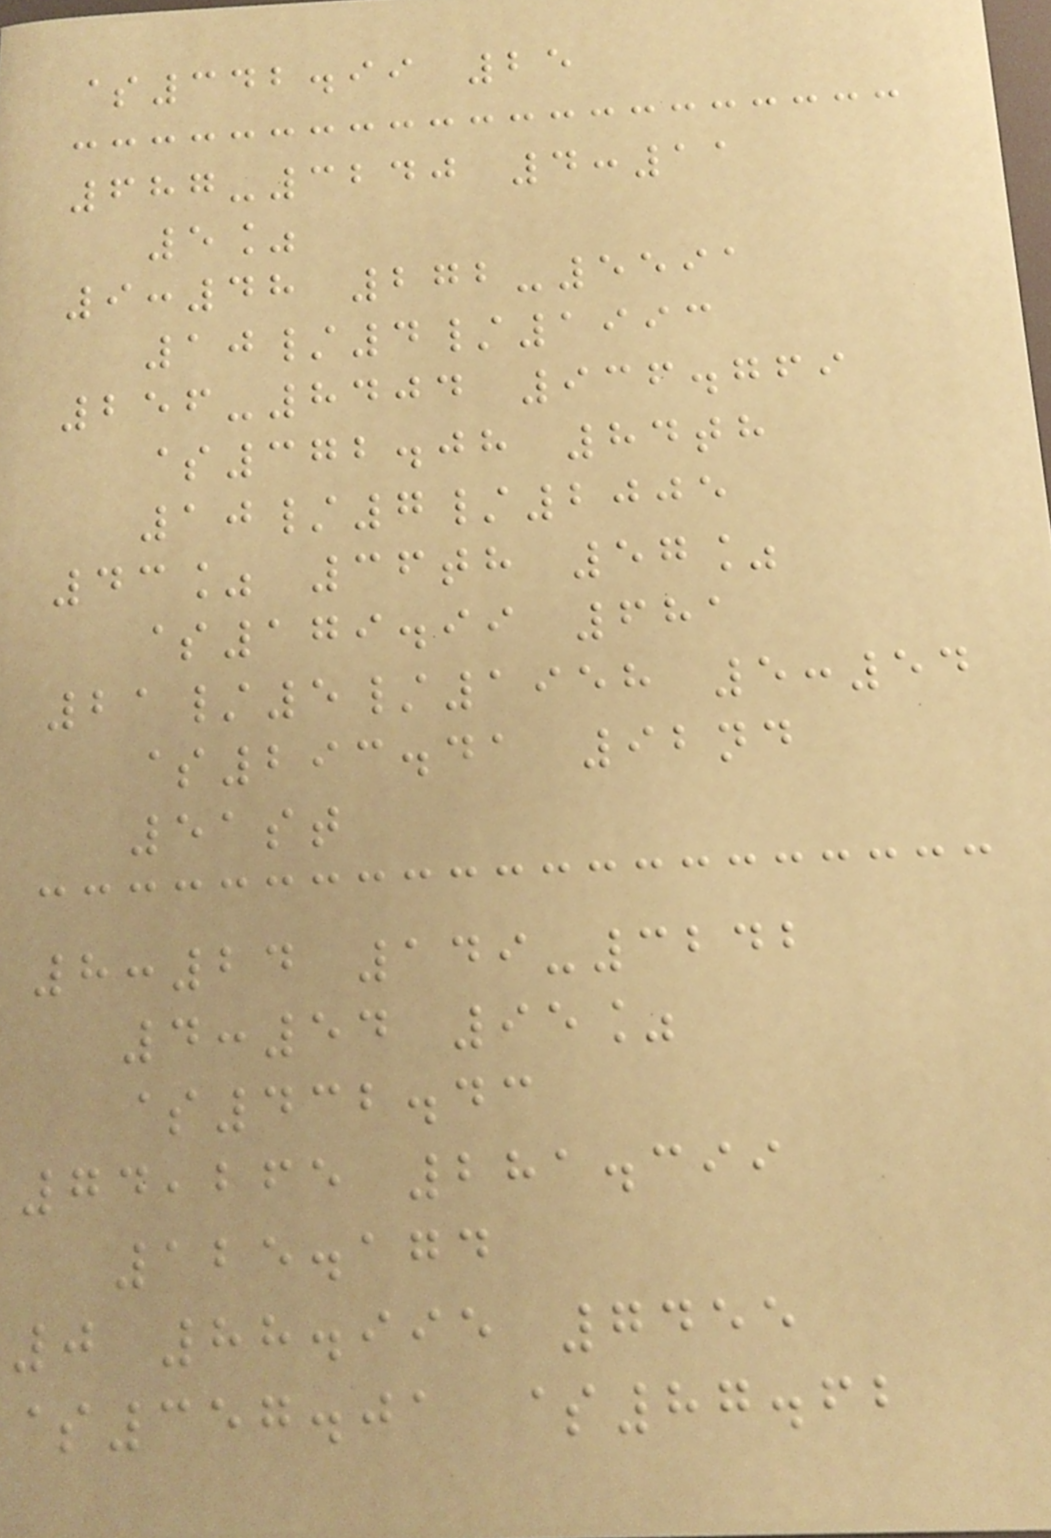$342.99 25
687-3240 4:11
5%
9:48 272-5591
10/4/1993
256-8404 936.769
$372.08 84th
10/7/2005
43% 36th 57%
$179.99 681
21/5/1958 5:54
$293.41 92nd
51st
8:24 149-3242
4:54 95%
$432.43
74,265 281.399
125.174
0 88.995 7455
$357.01 $87.62
